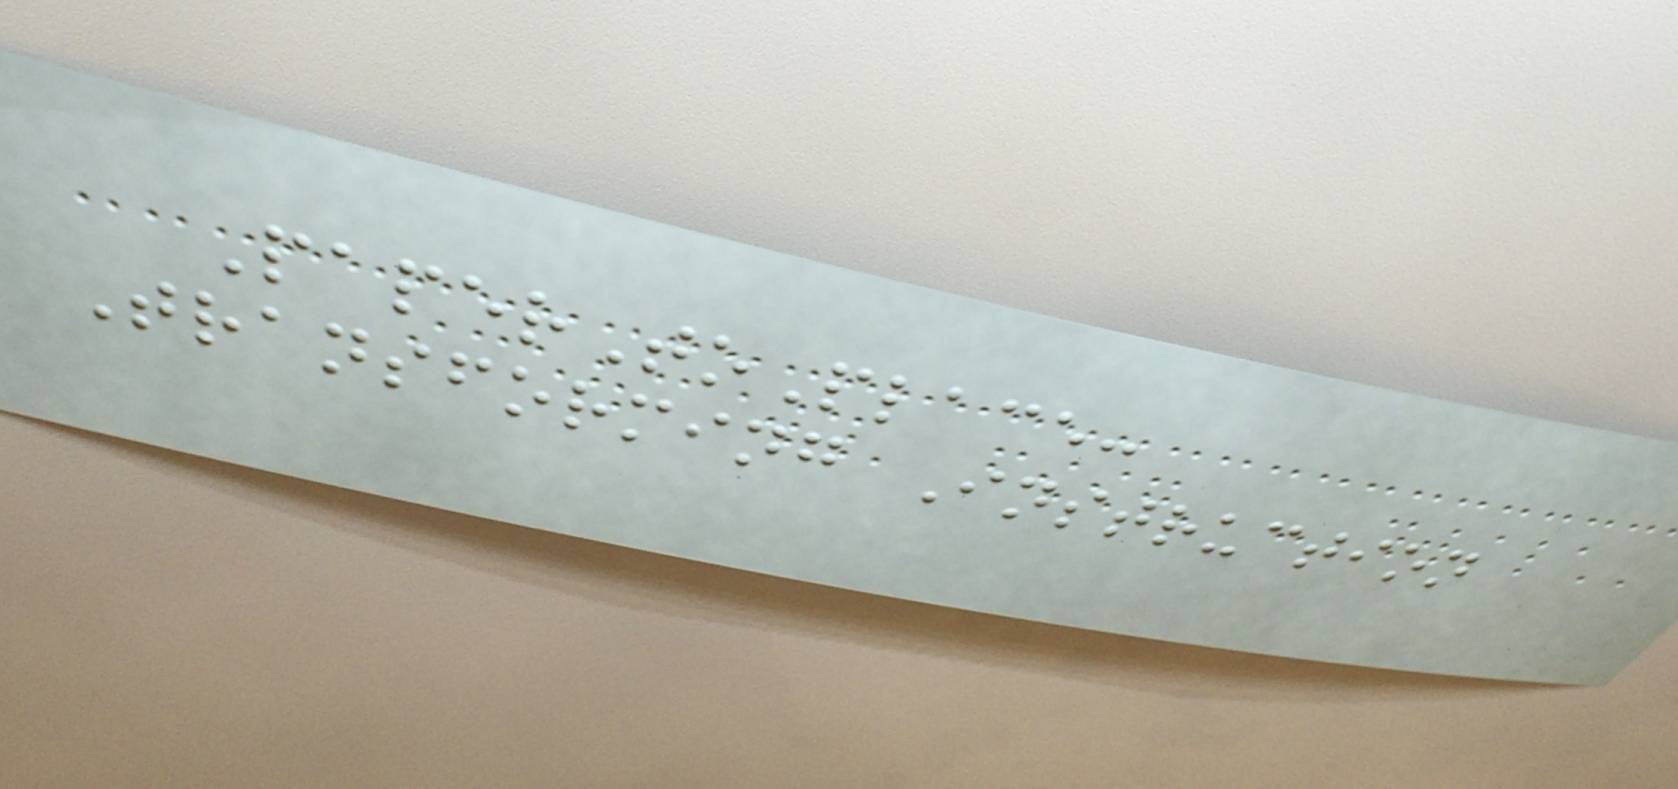PaperToPlace:
Transforming Instruction
